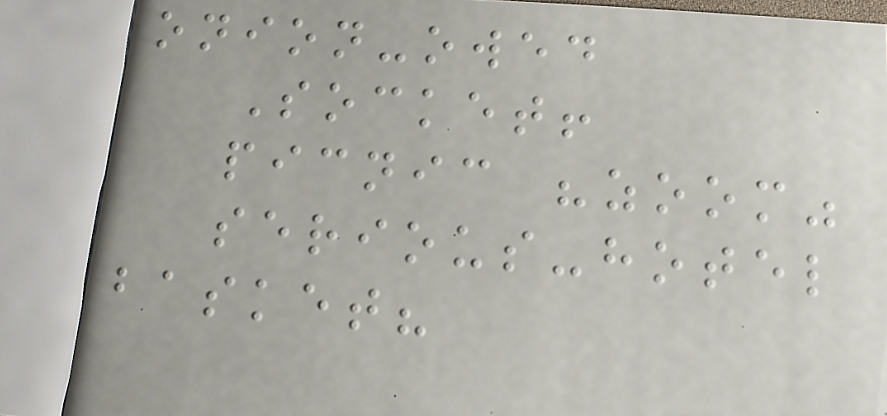onion-owed
Socket!
picnic "zoom"
serious-hotel
basket?
